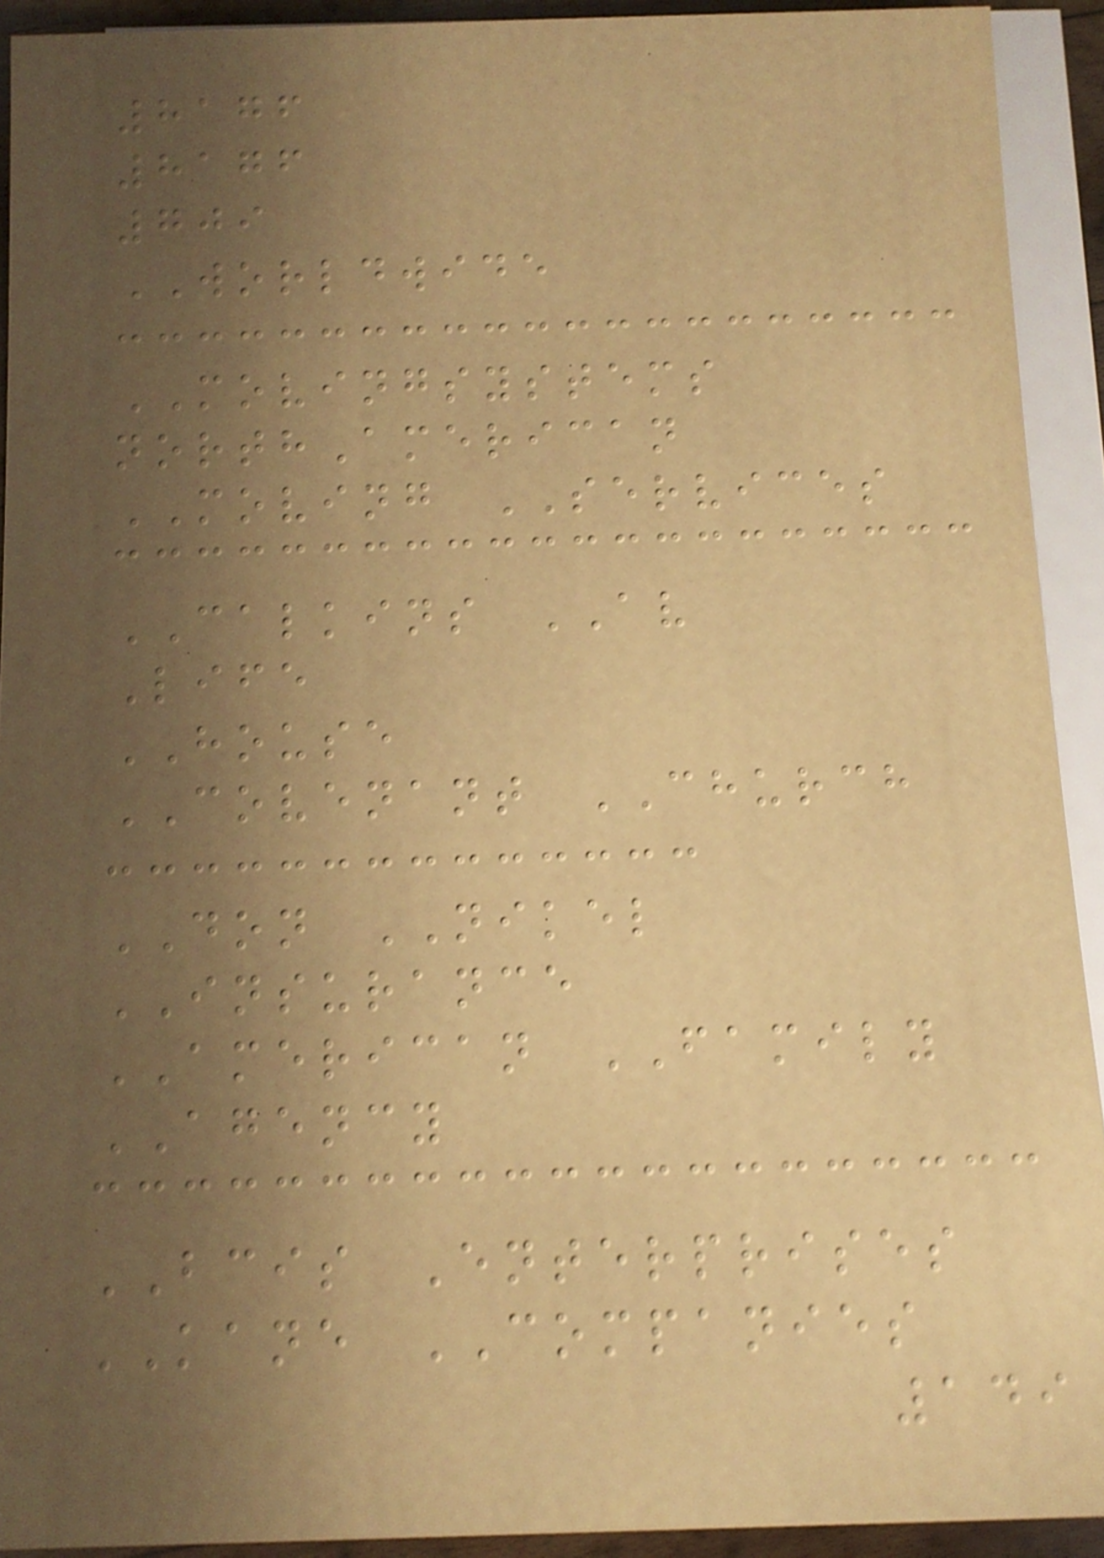8176
8176
709
WORLDWIDE
MOVINGSYSTEMS
northAmerican
MOVING SERVICES
CALKINS AV
Life
HOUSE
COVENANT CHURCH
DON NIKEL
INSURANCE
AMERICAN FAMILY
AGENCY
BCIS Enterprises
KANE COMPANIES
149
